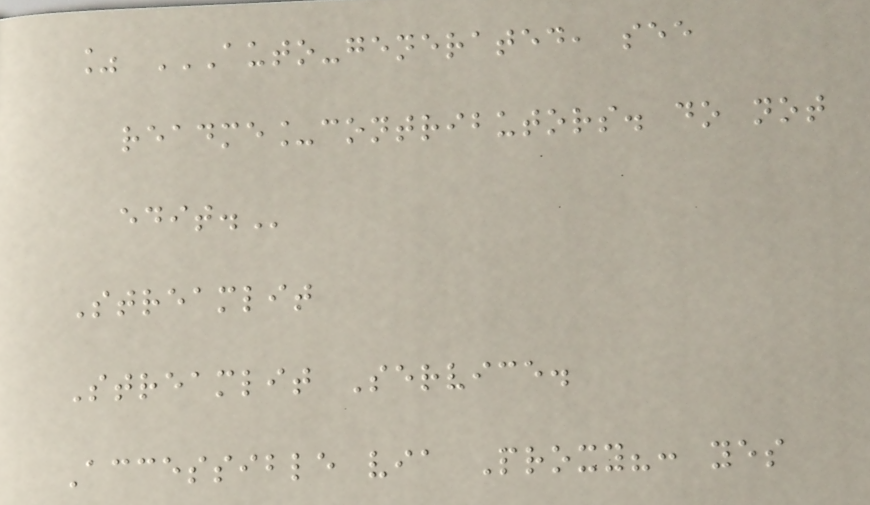% AUTO-GENERATED, SEE
README_CONTRIBUTORS. DO NOT
EDIT.
Streamlit
Streamlit Service.
Accessible via Proxy?: yes
